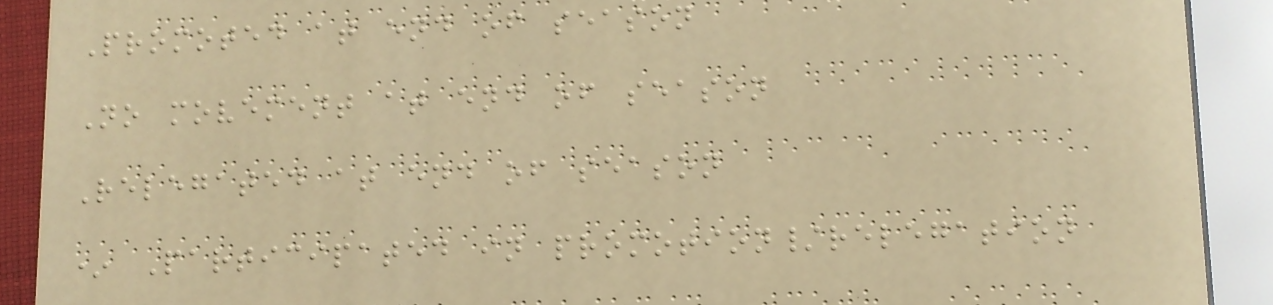Promoted at end of season
No movement at end of season
Relegated at end of season
* Participated in promotion/relegation
